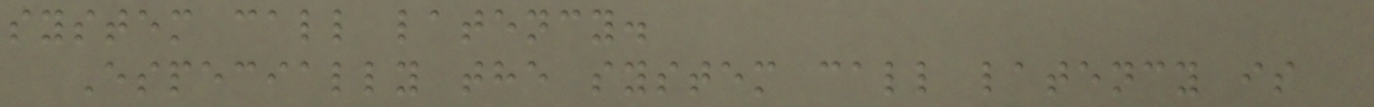system call latency.
Especially the system call latency is
